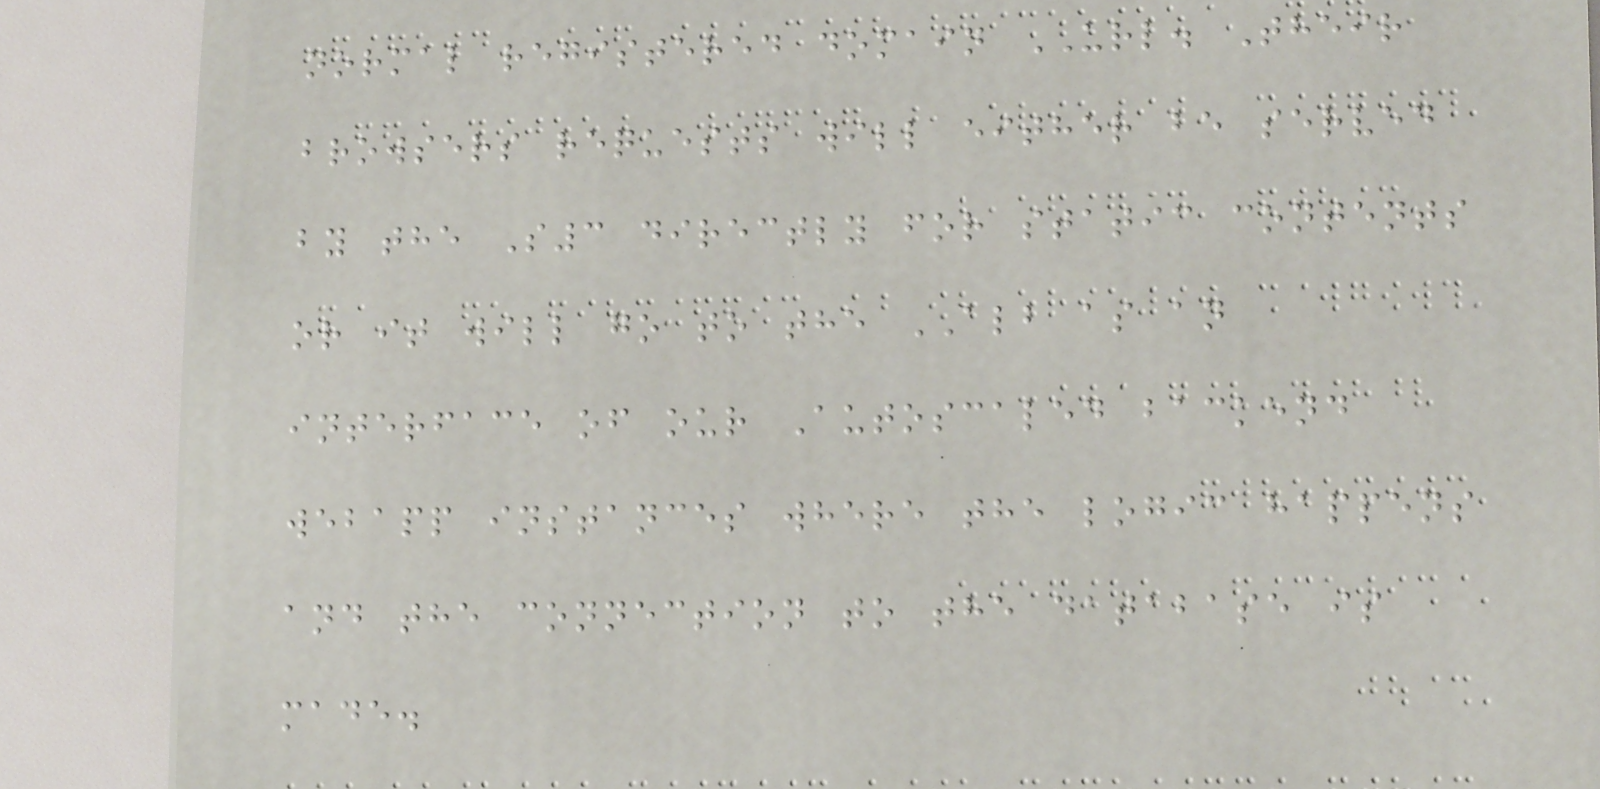normal registered domain URL. Their
browsers requests will either be served
by the S3 directly for static contents
or it will go to the ALB as an
interface of our Autoscaled backend
webapp instances where the logic happens
and the connection to the database is
made.
